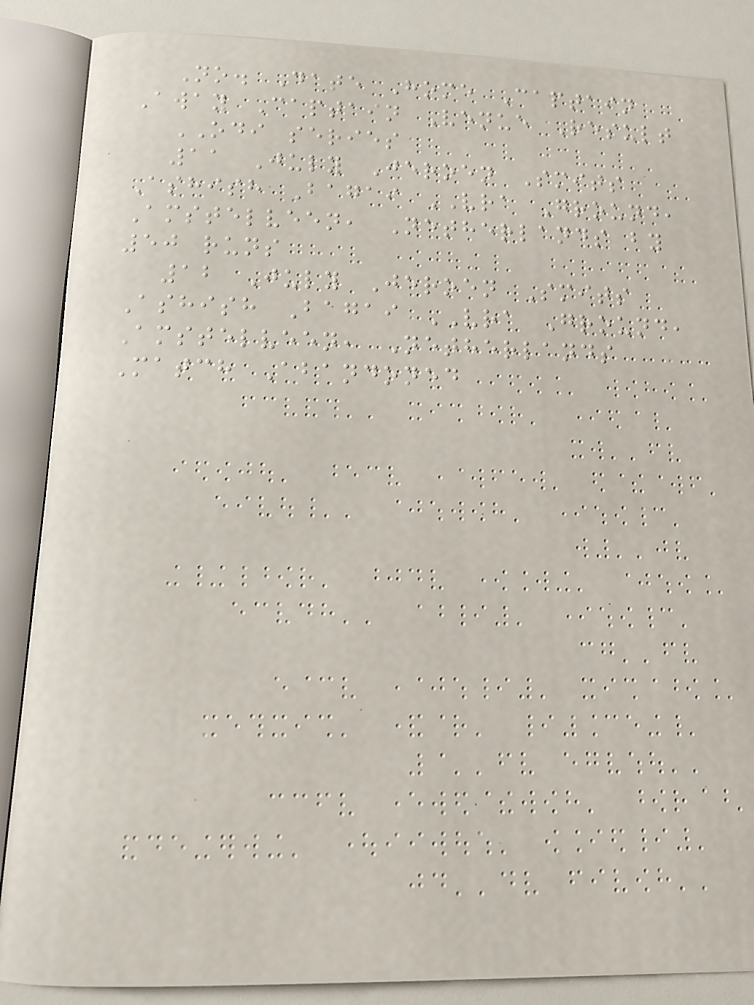No. Date Home Captain
Away Captain Venue Result
ODI series
11 July Jeroen Smits
Ashish Bagai VRA Ground,
Amstelveen, Netherlands by
50 runs
12 July Jeroen Smits
Ashish Bagai VRA Ground,
Amstelveen, Netherlands
Match Abandoned
